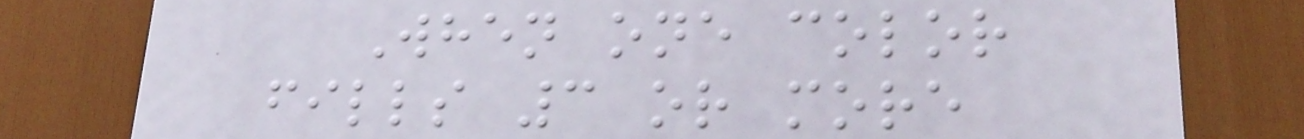When one color
fills 3 or more
